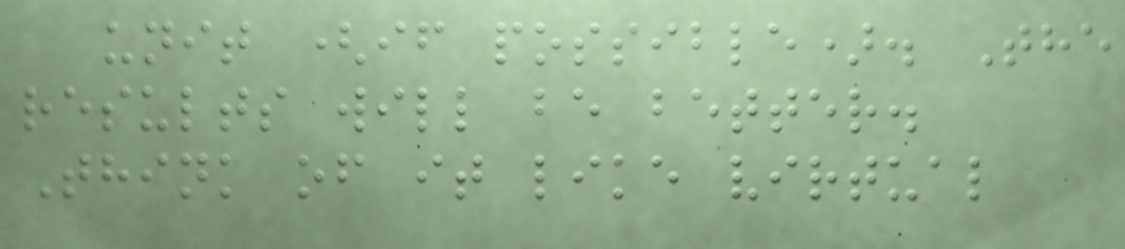unit (if possible). The
results will be better.
Think of it like virtual
